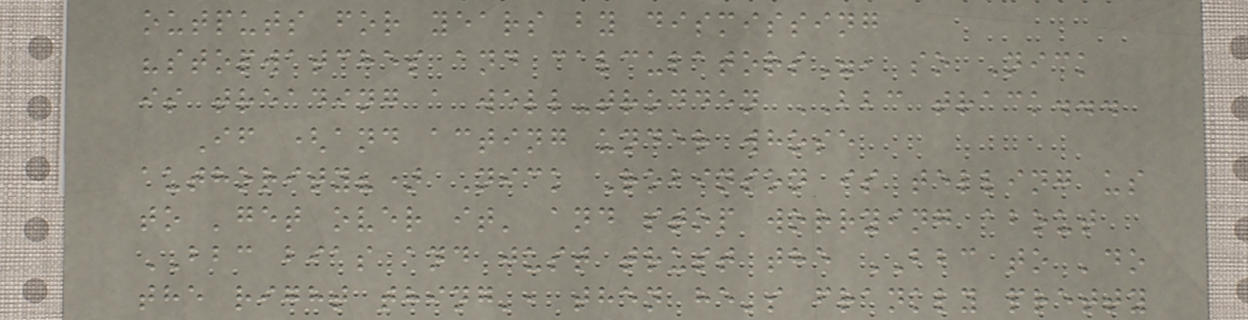outputs for years by dismissing
"stopwatches and calculators", so Nick
is treading a well-trodden BBC track...
If (and acting under whose
authority?) Nick Robinson is telling us
to 'get over it' and stop worrying about
BBC bias and just trust the BBC to 'do
the right thing', then he's frankly pretty
